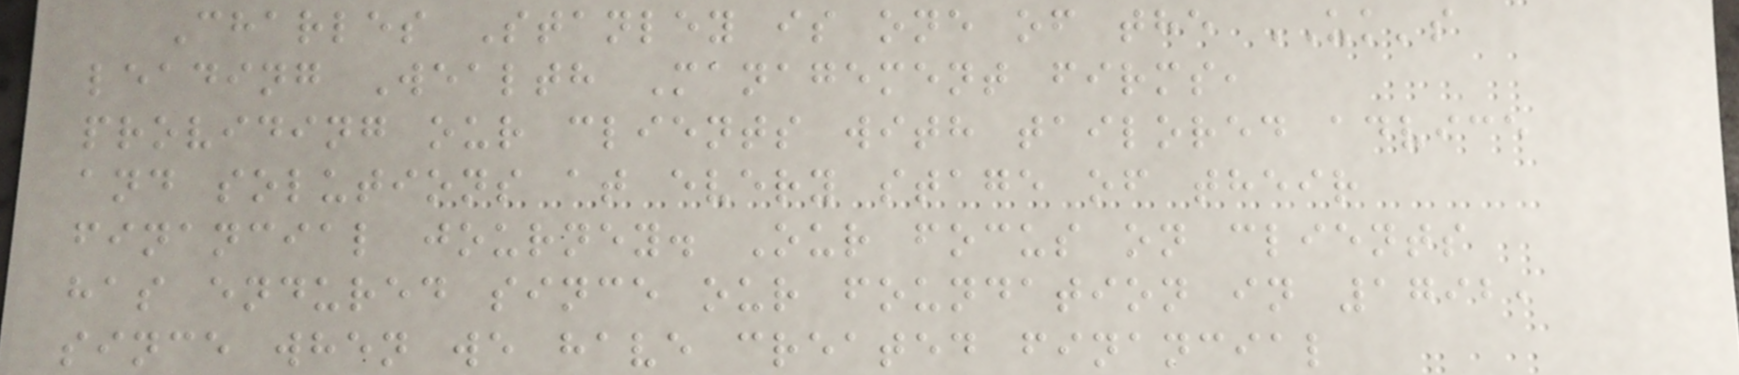Charles Stanley is one of the UK's
leading Wealth Management firms,
providing our clients with tailored advice
and solutions at every stage of their
financial journey. Our focus on clients
has endured since our foundation in 1792,
since when we have created financial
